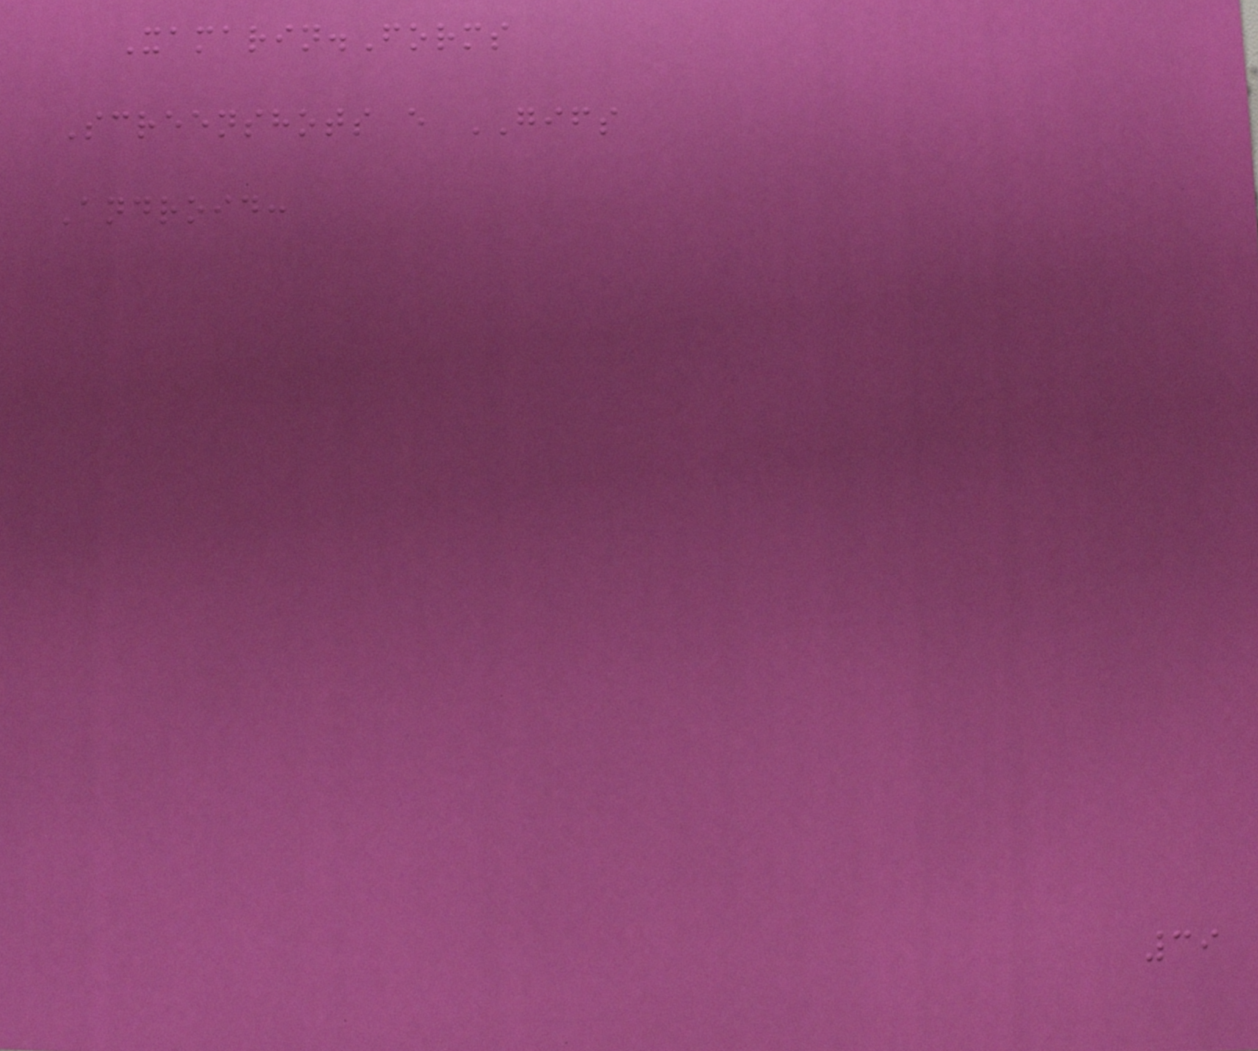Xamarin.Forms
Screenshots e GIFS
Android:
39
